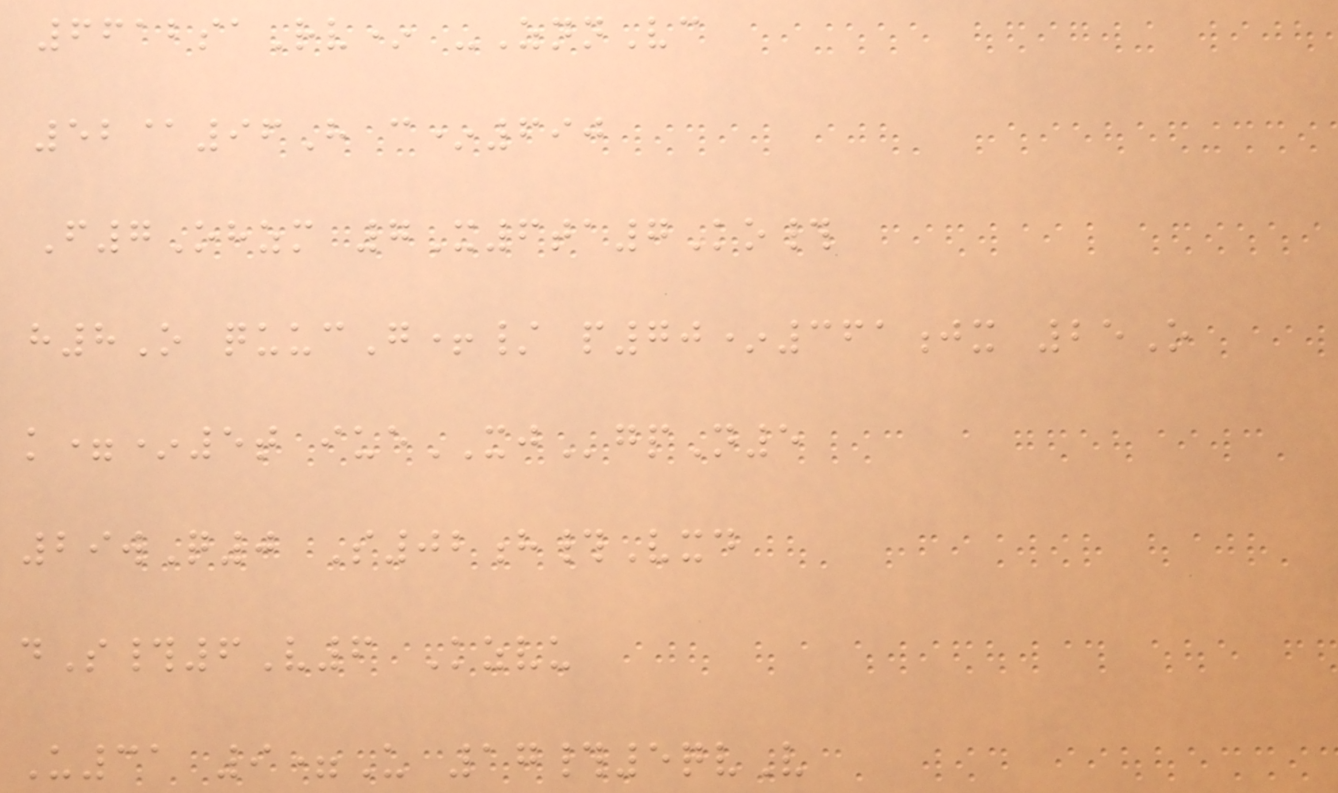6612saRv* -ZnnVc
52@96H c*690
F7Ohzm 7X6ta7Ko#
h8O quucG+/ p70*361jx 25O
k=*5t iueXJgpN5
29wQ0 S02h#Vxd
dS#6V6 Kzvu
U31 9=U 17#5qvV
